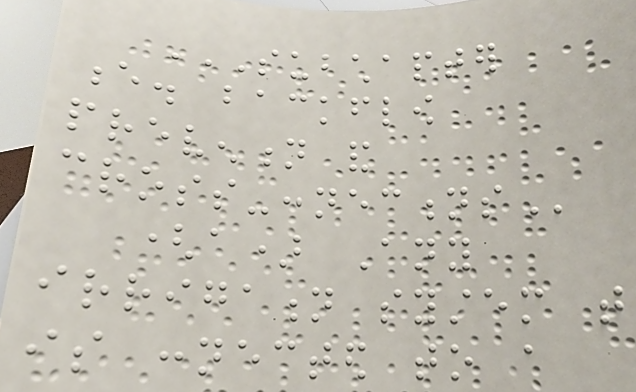SUBCHAPTER
E. BACKFLOW
PREVENTION AND
CROSS-CONNECTIONS
(a) Any
irrigation system that
is connected to a
